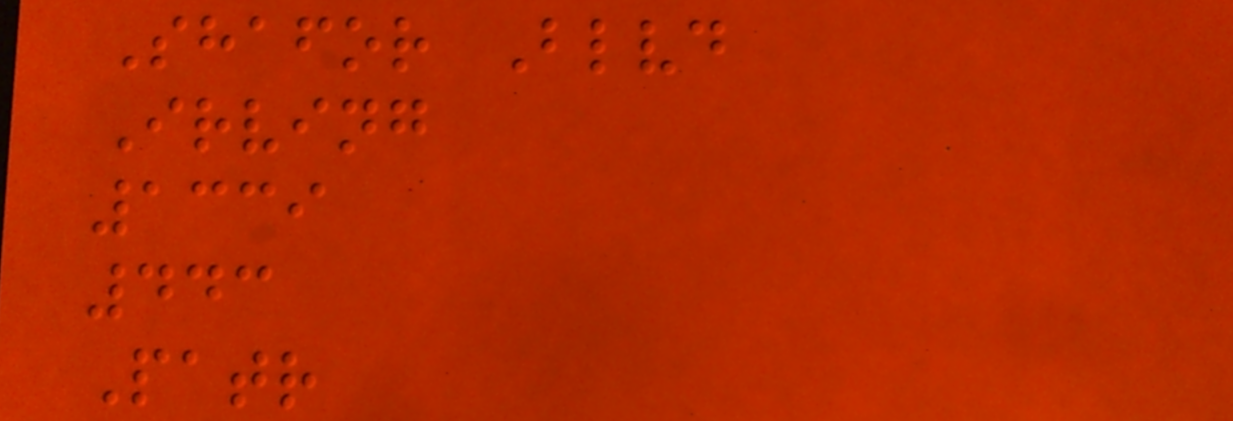Shafor Blvd
Irving
1339
443
Patr
